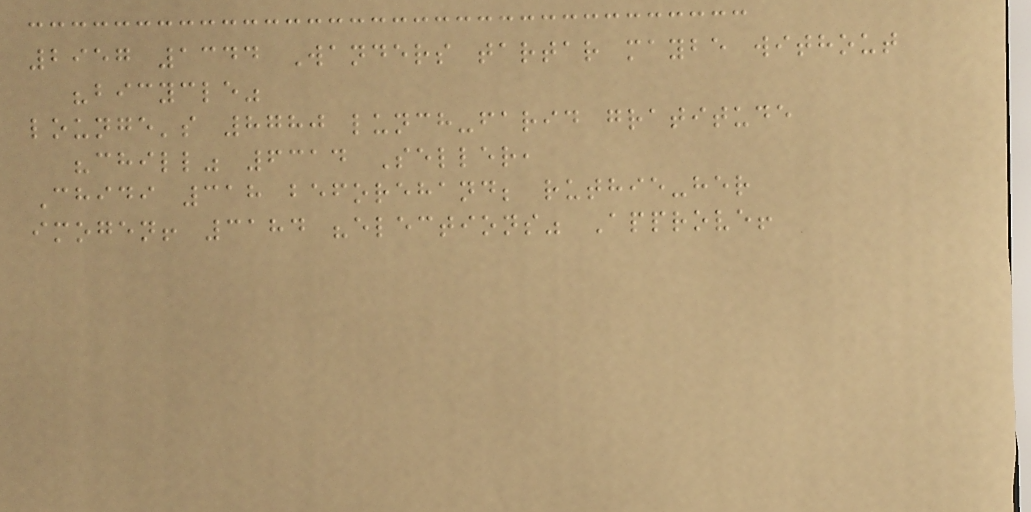2957 1344 Wanders tartar maybe without
"bicycle"
lounge's 8780 lunch-farid gratitude
"chill" 6314 Seller,
Chidi 318 beforehand; ruthie-her
imogen! 3184 "elections" Approve!
